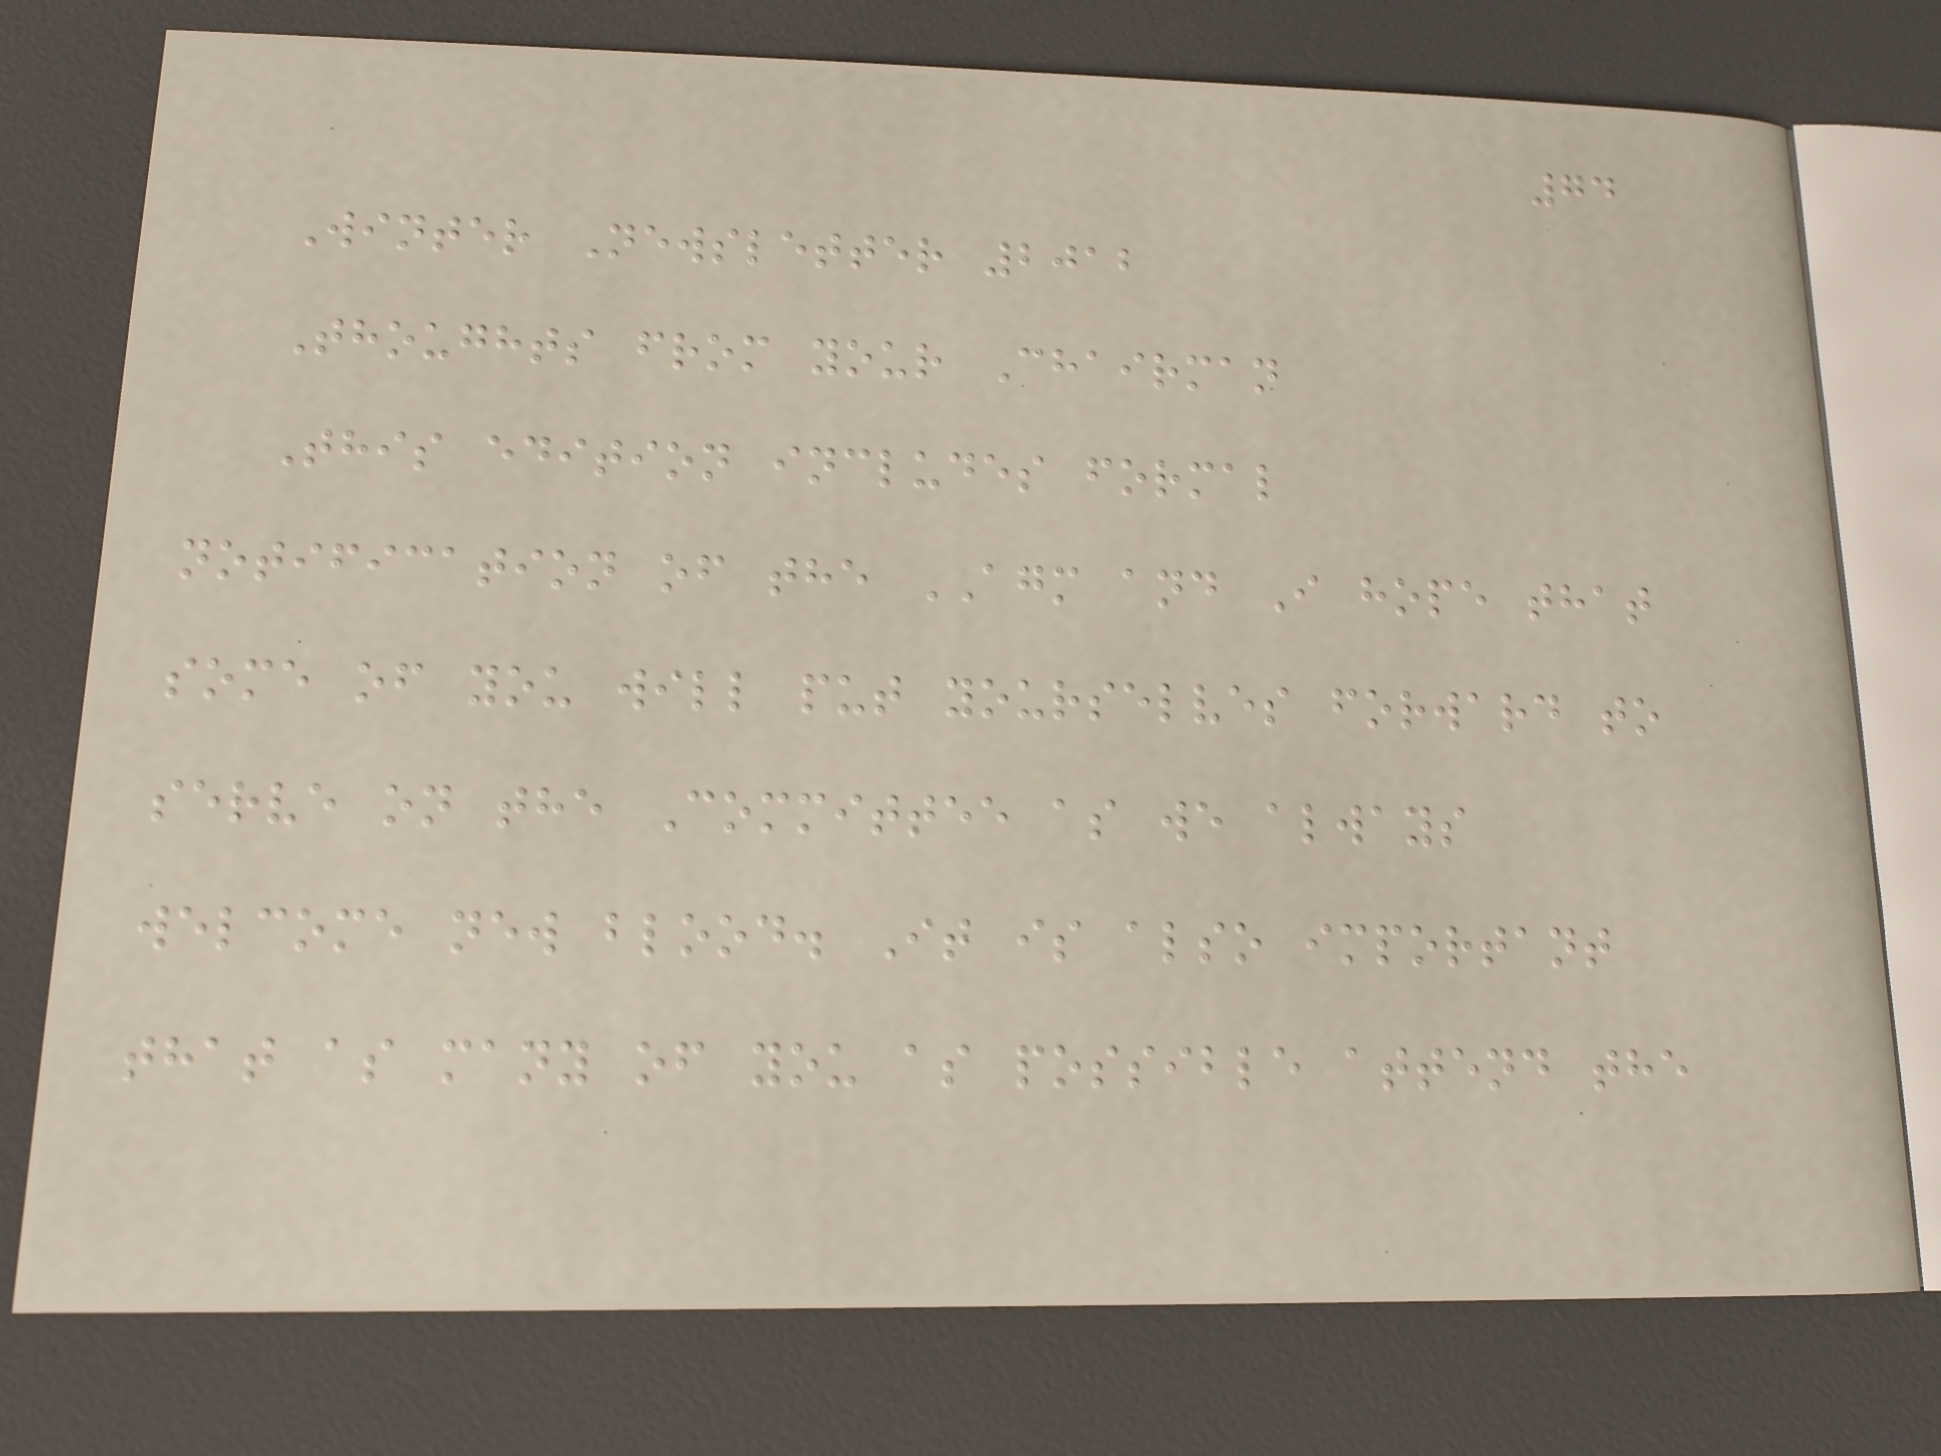74
Winter Newsletter 2012
Thoughts from your Chairman
This edition includes formal
notification of the AGM and I hope that
some of you will put yourselves forward to
serve on the Committee as we always
welcome new blood. It is also important
that as many of you as possible attend the
